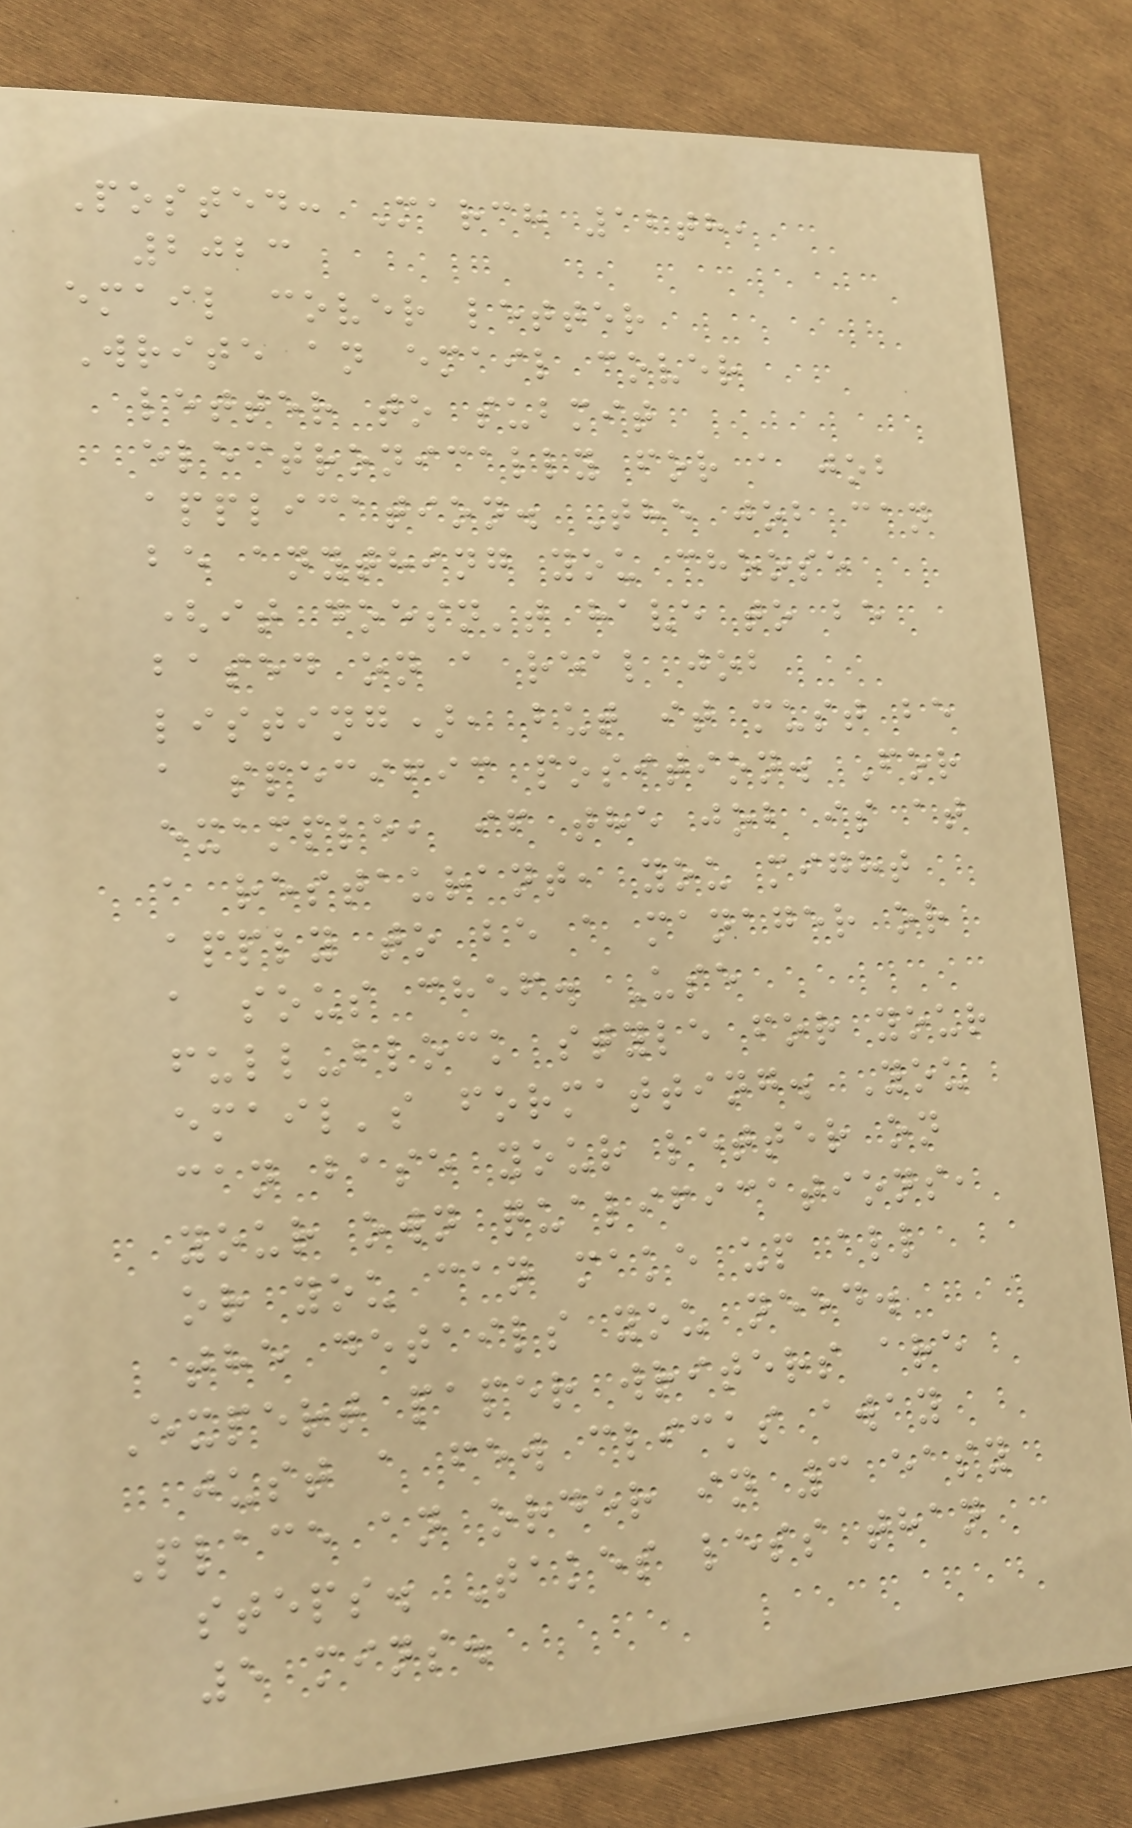Posted: March 12th,
2023
email cover letter
Write an email cover
letter to submit
electronically for a job
application. The job can
be anything you choose
(it doesn't have to be
based on a real job
listing), but it must be
a specific position. For
example, if the job is at
a restaurant, you might
apply to be a manager or
a sous chef. Use
full-block style for your
email's formatting. You
can base your letter on
your own qualifications,
or you can make up all
the details you need.
Expert paper writers are
just a few clicks away
Place an order in 3 easy
steps. Takes less than
5 mins.
